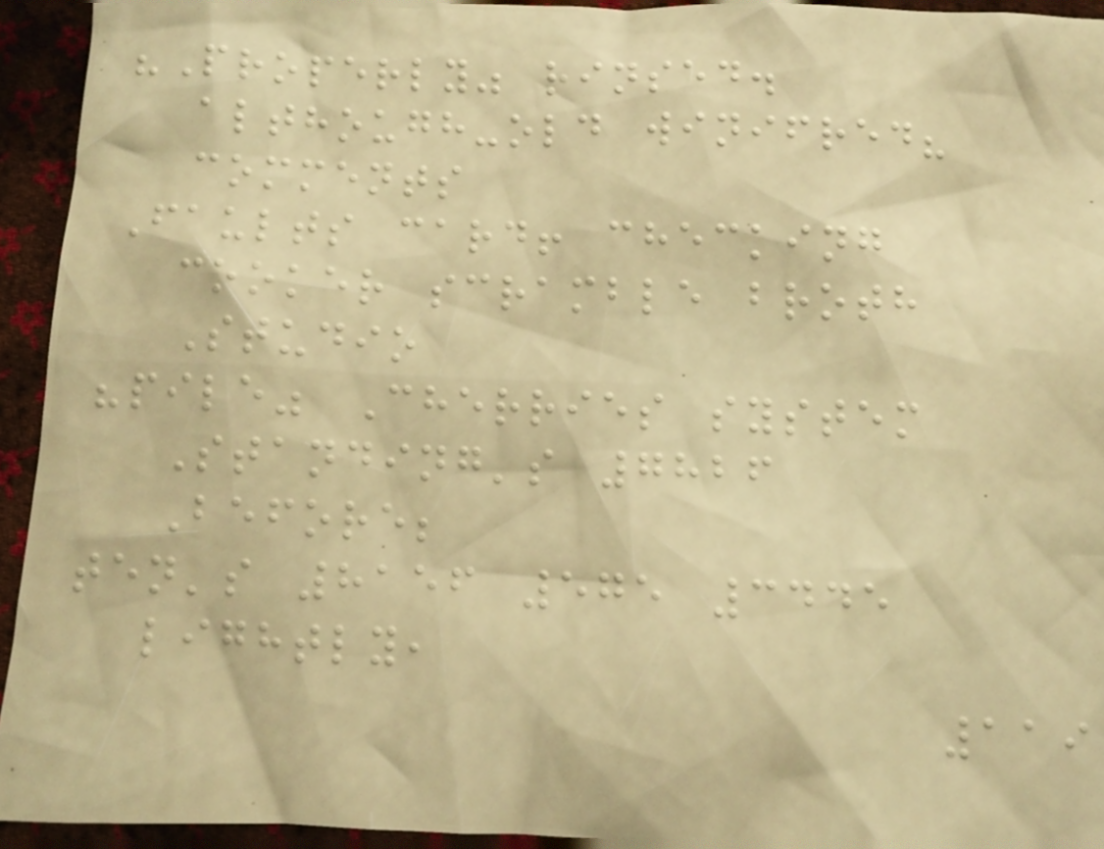"Properly" rinsed.
although-old winifred?
comments
Faults card! checking
cooker scramble broth
Studio
"pile" Cherries system
Standing's 7826
Before;
ten's 8156 575 3445
lightly,
119
